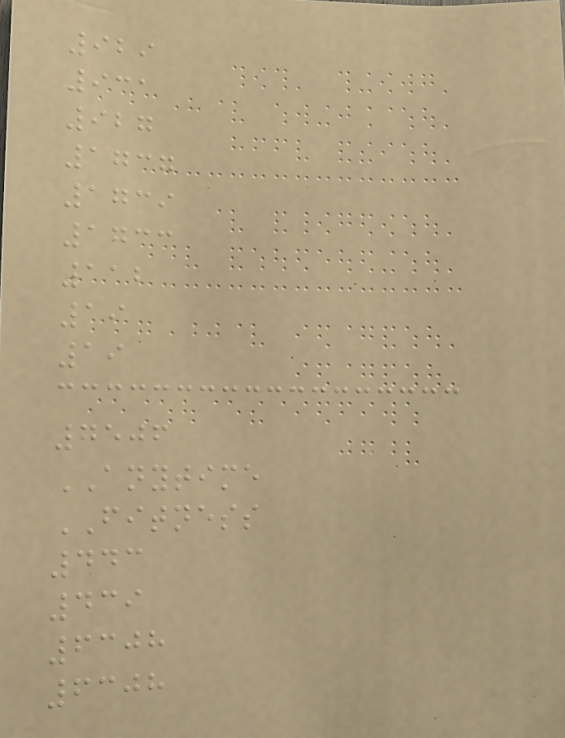929
931
927
1737
1739
1733
112
19
19
7506
ANYTIME
FITNESS
443
439
6308
6308
